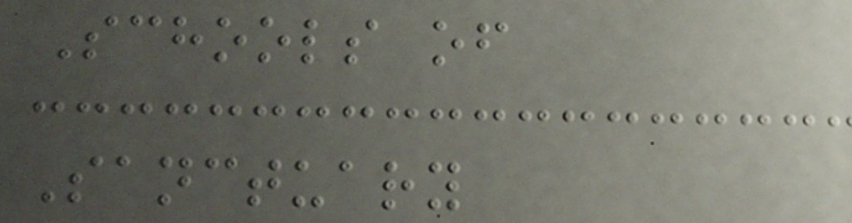Schools of
Sanctuary
